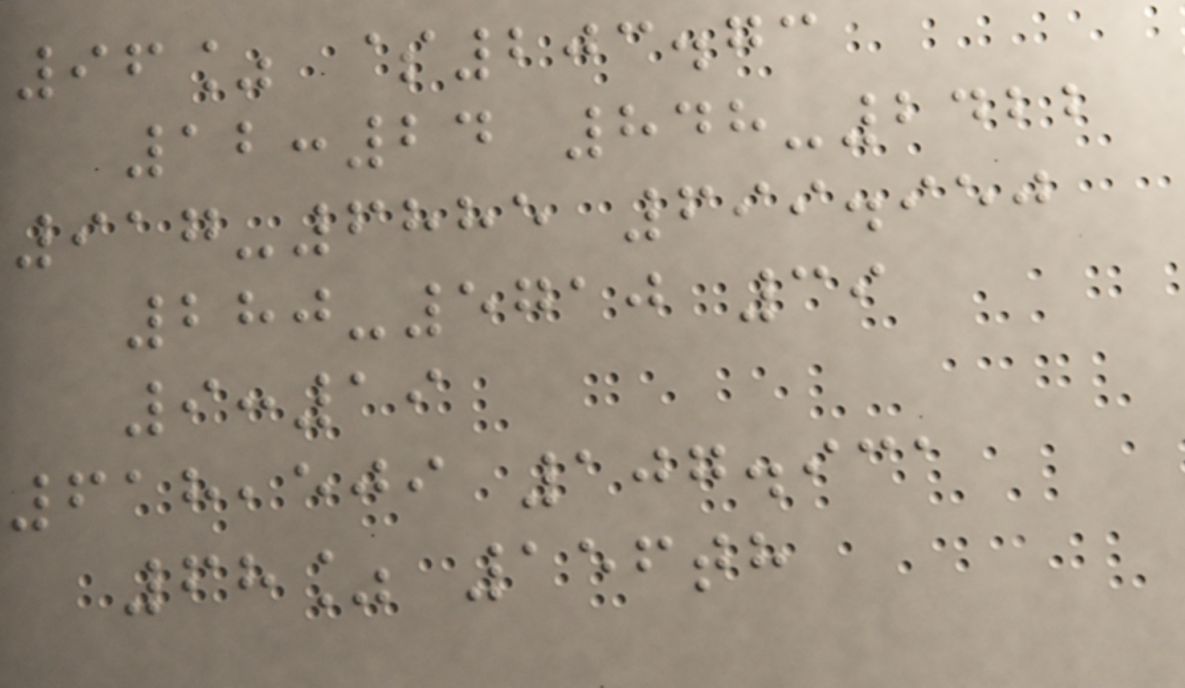96% $203.73
12:24 848-2422
917-6885 699.950
280-5710 39
9:19
618,509 107.931
68% 156th
